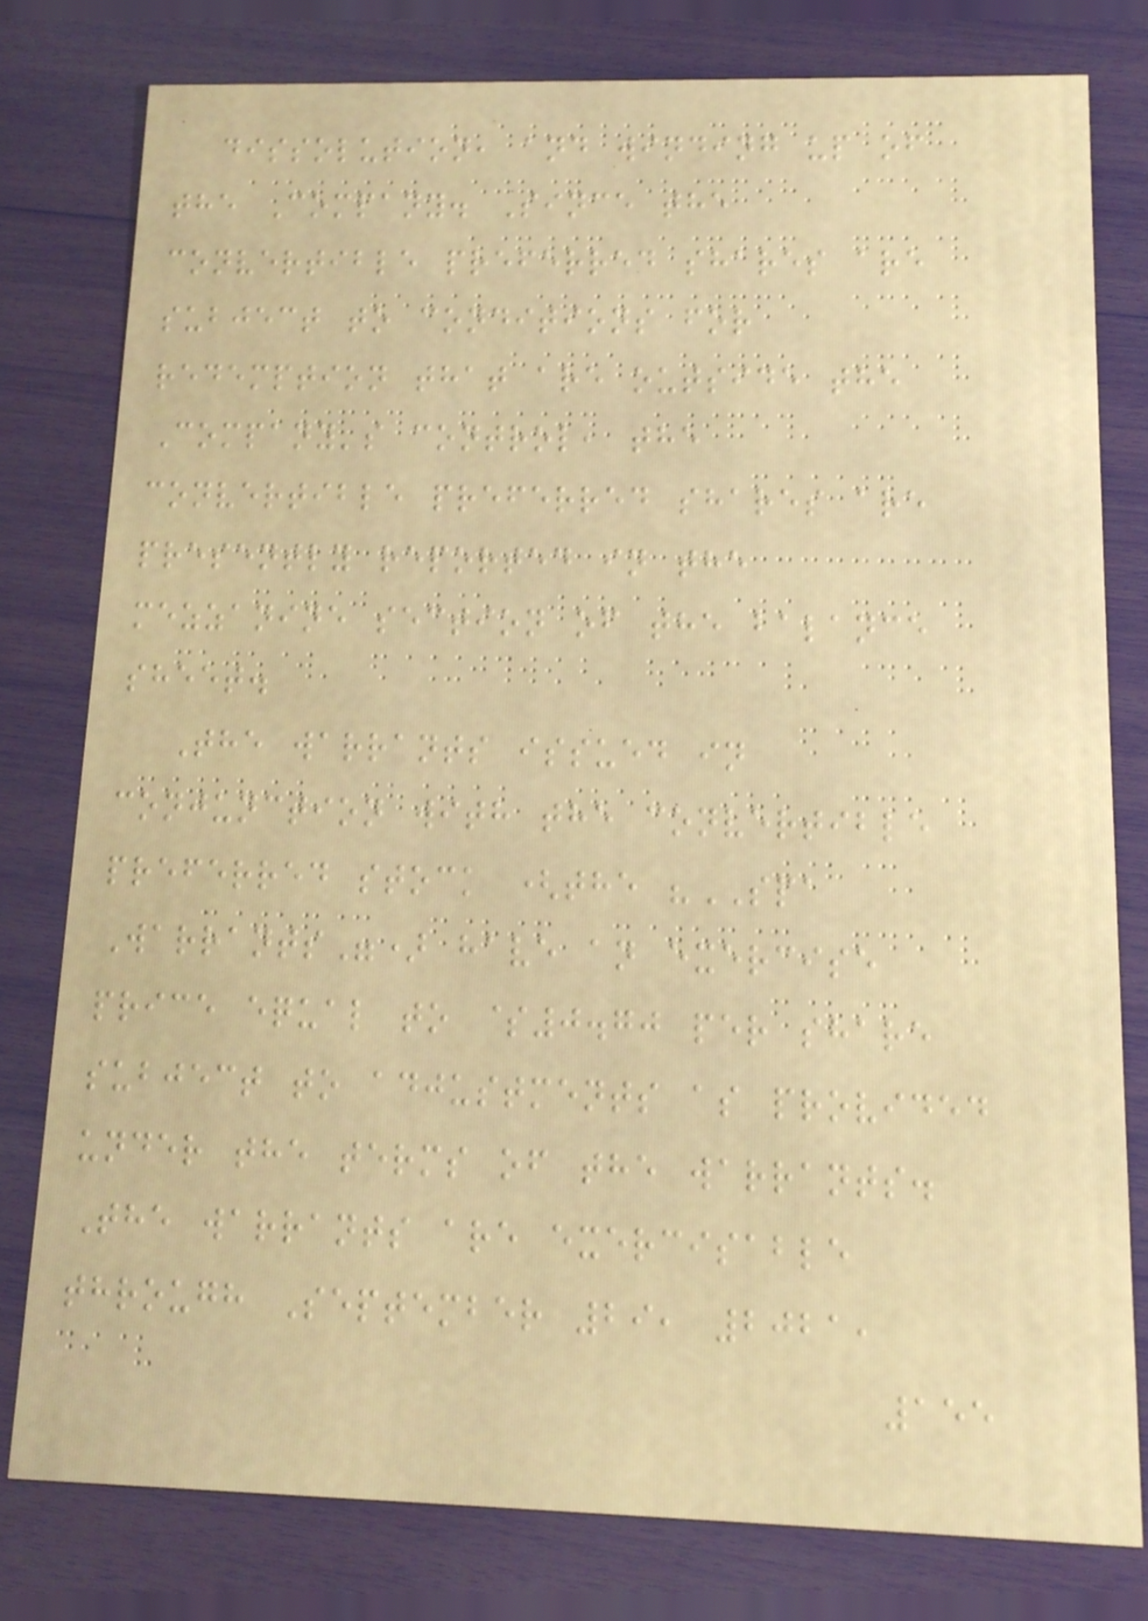dissolution, and winding up of
the Company. Since the
convertible preferred shares are
subject to conditions for
redemption that are outside the
Company's control, the
convertible preferred shares are
presently reported in the
mezzanine section of the balance
sheet.
The warrants issued in
conjunction with the convertible
preferred stock (the "SPA
Warrants") have an exercise
price equal to $0.70 per share
subject to adjustments as provided
under the terms of the warrants.
The warrants are exercisable
through September 29, 2021,
155
